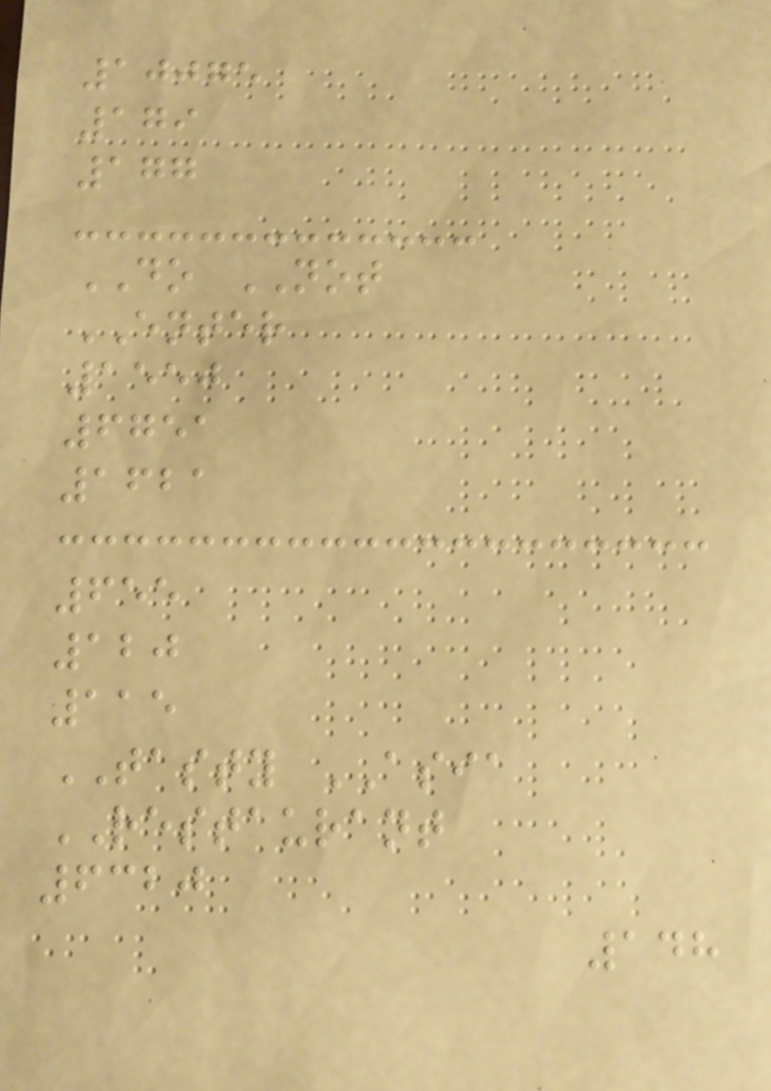10075
179
177
DO NOT
ENTER
1550
6751
1621
655
120
115
TASTY ASIA
RESTAURANT
6320
148
